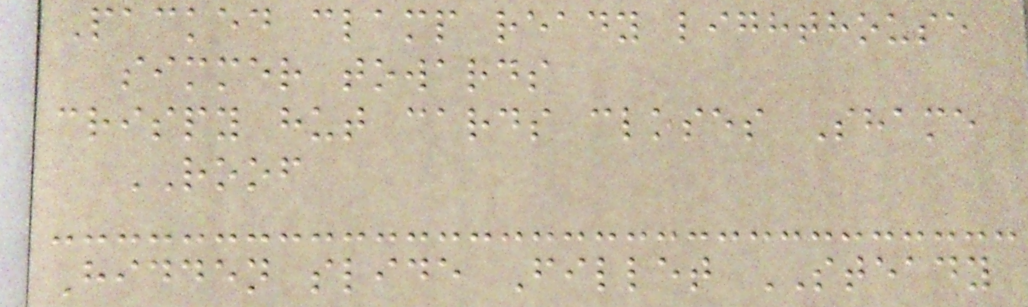Packed clamp ready lighthouse
simmer towards
crispy hut cards closes Shame
ROOF
Hidden slide Fillet STEADY
